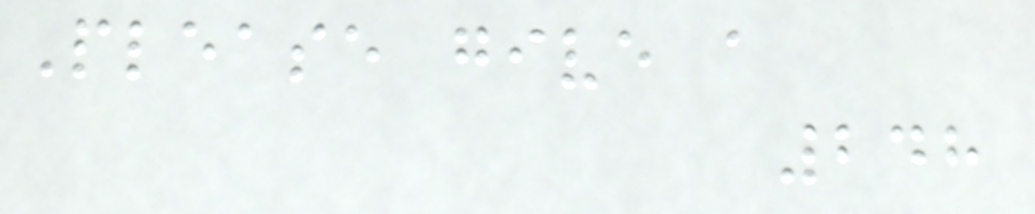Please give a
248
